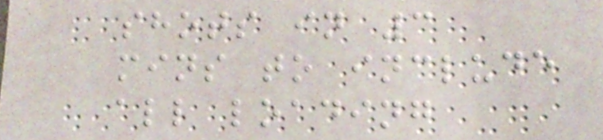shots in 3
mins to include
all loading
